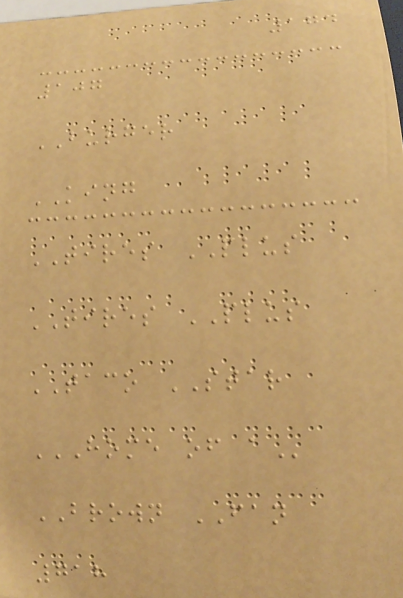174
107
BURGER
KING
TIRES PLUS
TIRES PLUS
TACO STAR
HOME OF A
BROWN FAN
718
